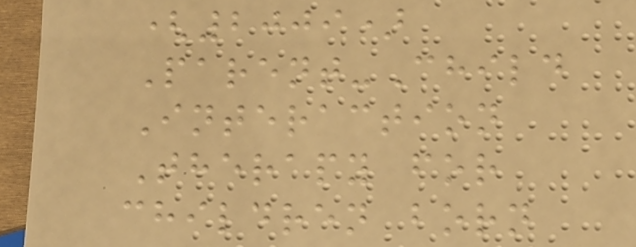(2009)
Parent-Child
Interaction
Therapy for
children born
